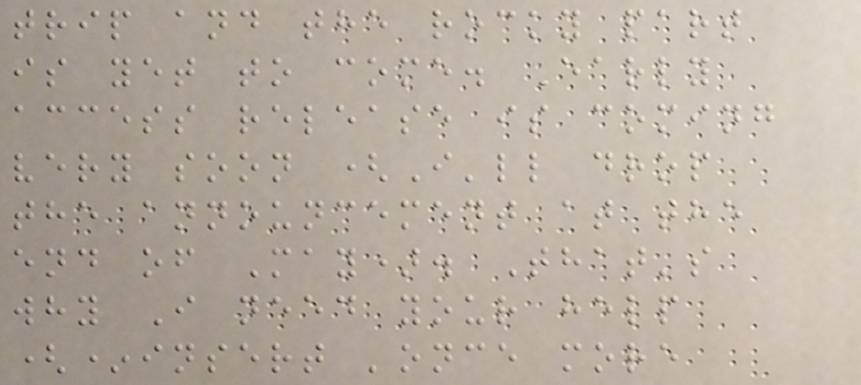trip and the rocky part
is yet to come. Early
access release is coming
very soon (I'll drop
the announcement at the
end of May). That's
why I need your help
(*insert 'once more
